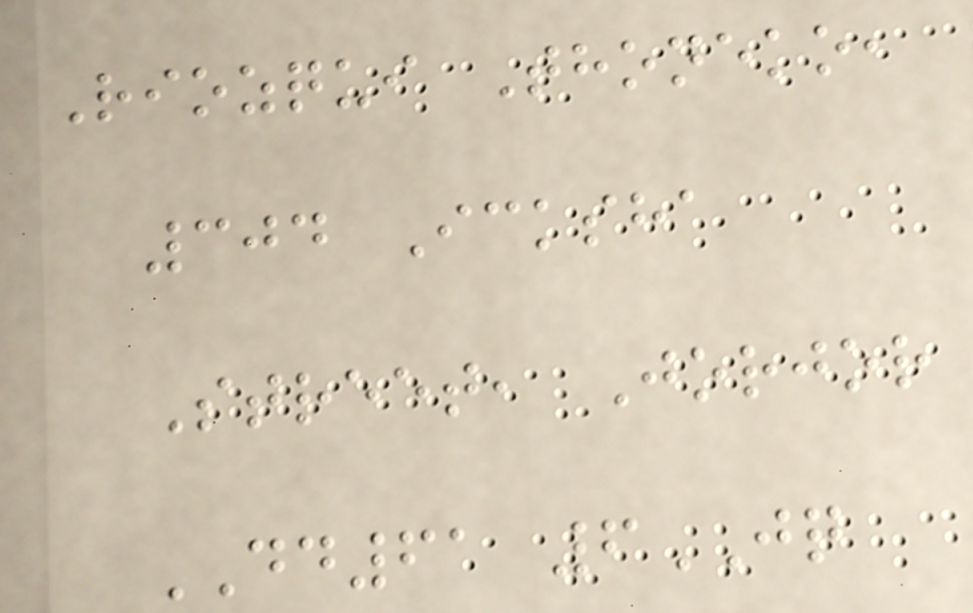Riozqui Thoneko,
304 Icksha
Street, Jorjor
DD61 6JQ
